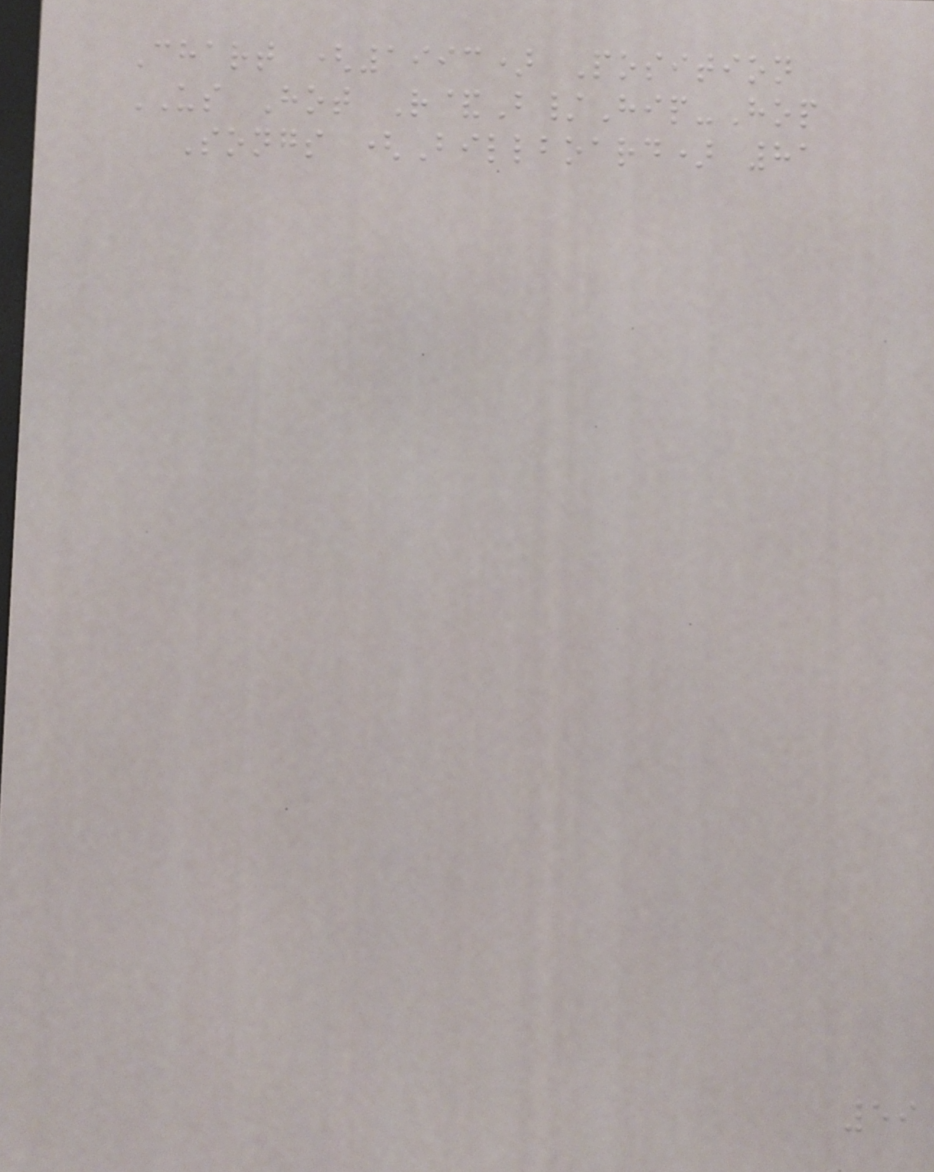Chart (1993) Position
US Hot R&B/Hip-Hop
Songs (Billboard) 81
59
